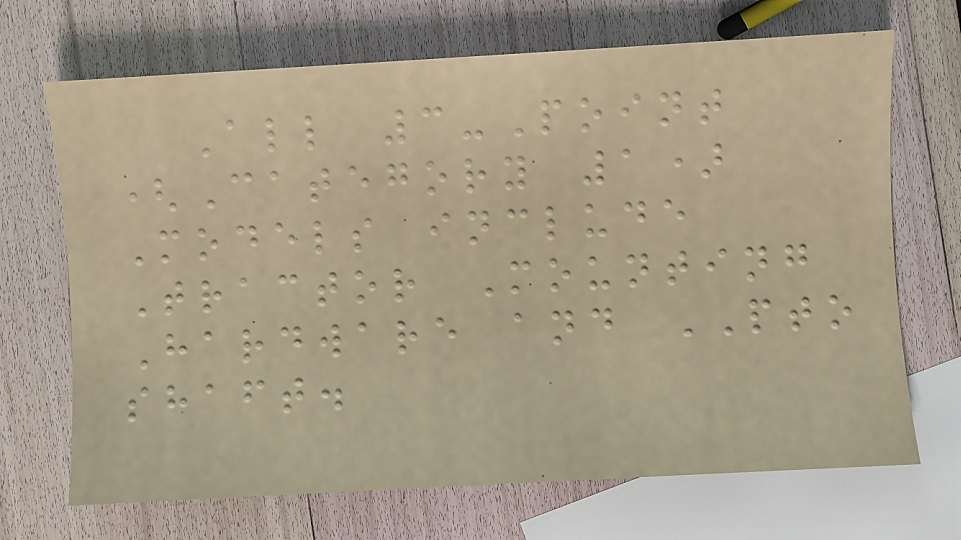All 3-Point
(Category 1)
Models include
Tractor Mounting
Hardware and PTO
shaft.
